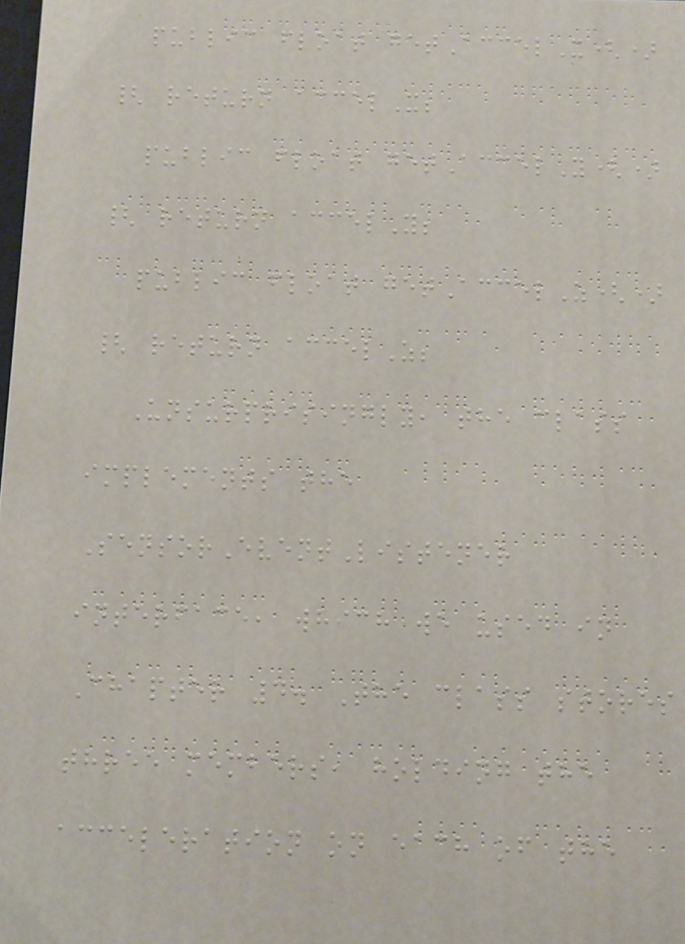public float getAccelX()
{ return accelX;
public float getAccelY()
{ return accelY;
public float getAccelZ()
{ return accelZ;
Unsurprisingly, the class
implements the
SensorEventListener
interface, which we used in
Chapter 4. The class stores
three members, holding the
acceleration on each of the
